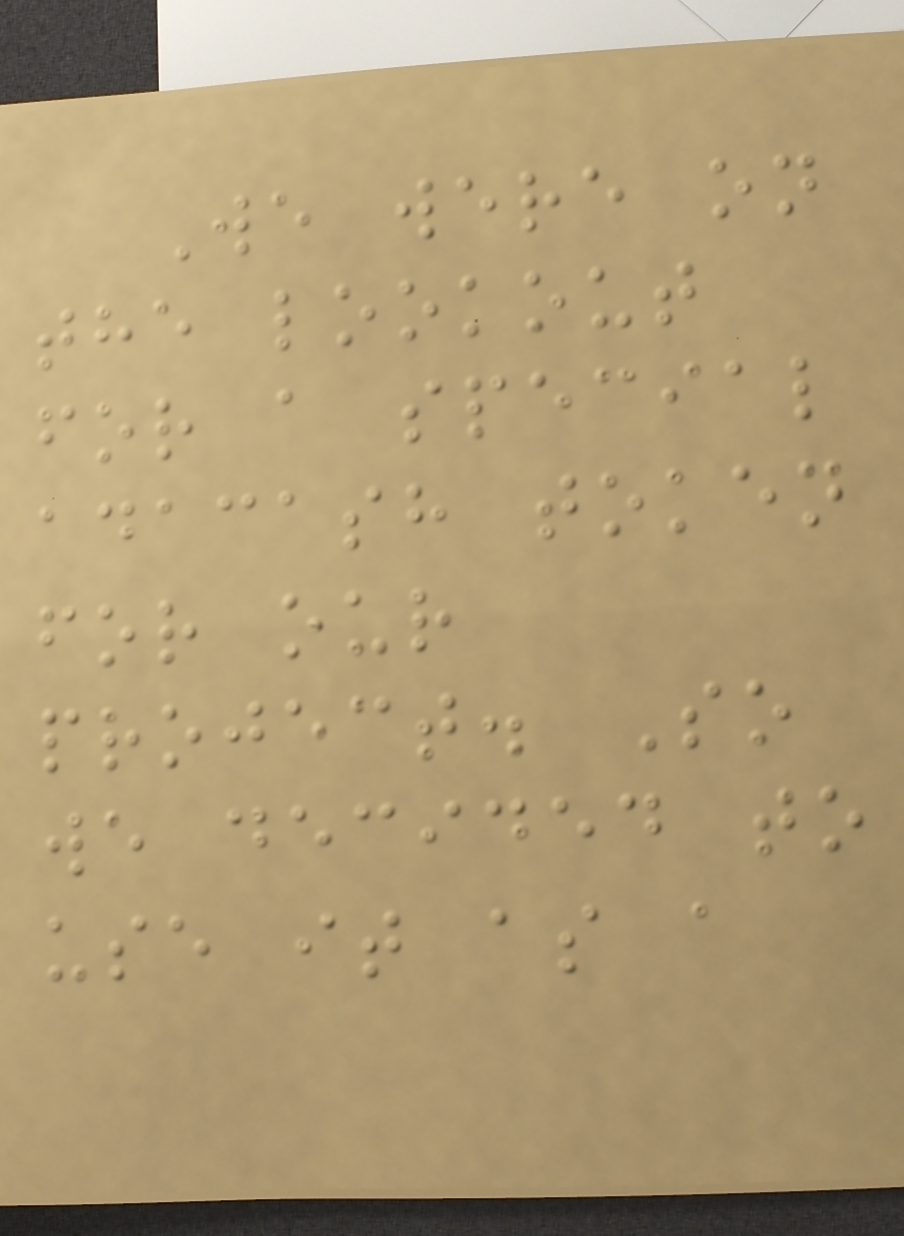We were on
the lookout
for a special
adacash token
for our
project. So
we decided to
use it as a
